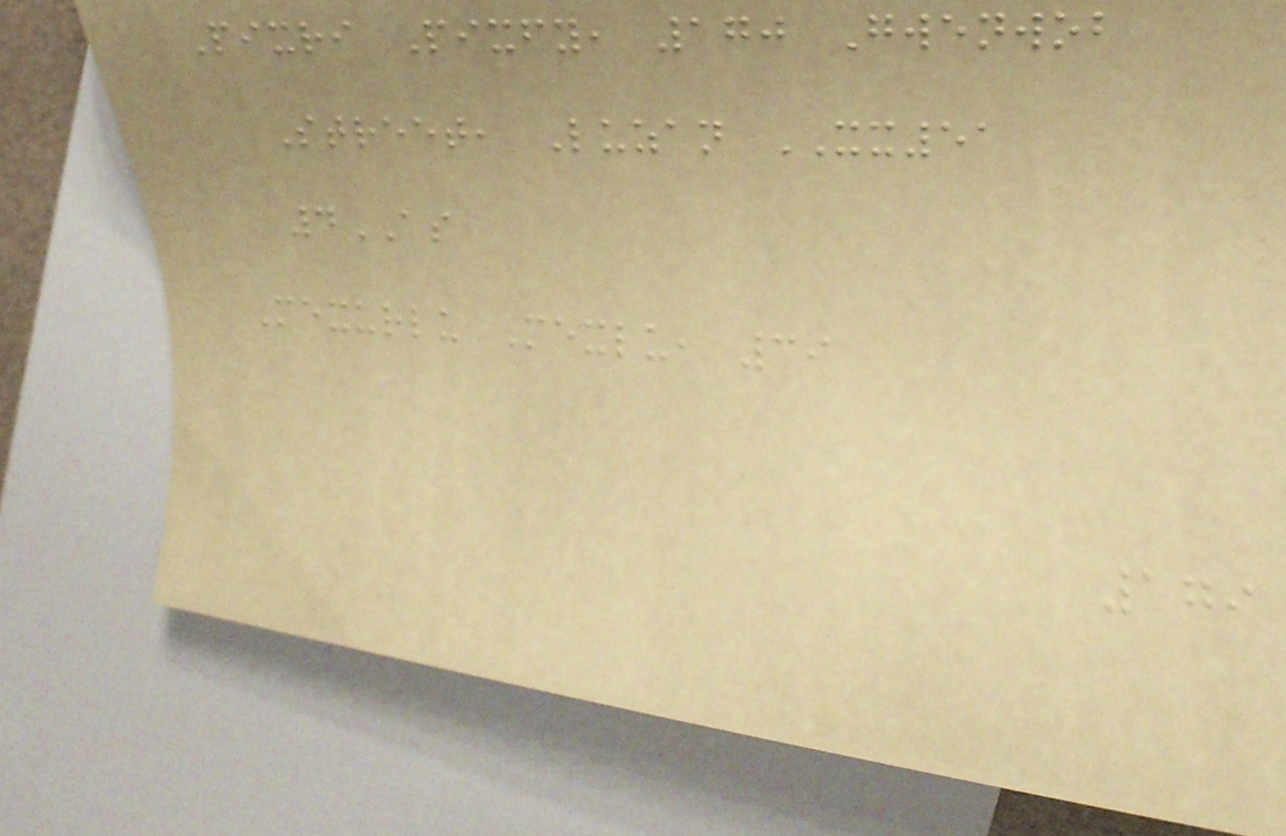Pixri Pixfy, 170 Gwenwob
Street, Luzan XX51
4AS
Mexurlu Mexlu, 39
179
